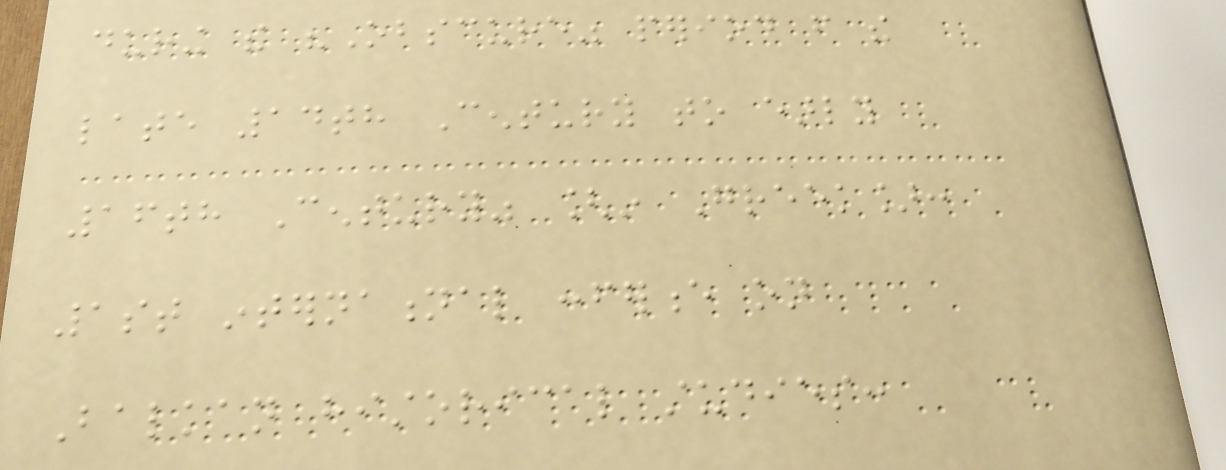during the "Obscure" period from the
late 14th Century to early
16th Century" [in Greek]:
1st international conference on
Balkan historical studies:
